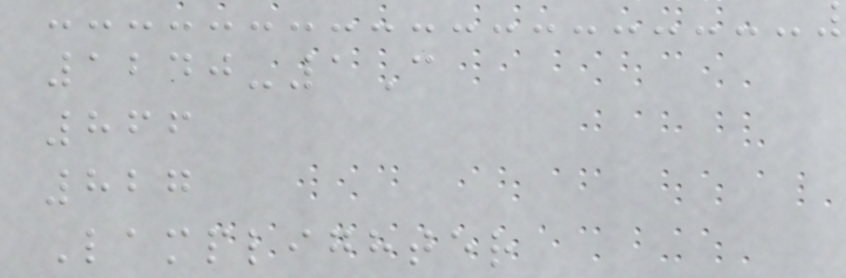1240-1C
866
827
Lamplighter
